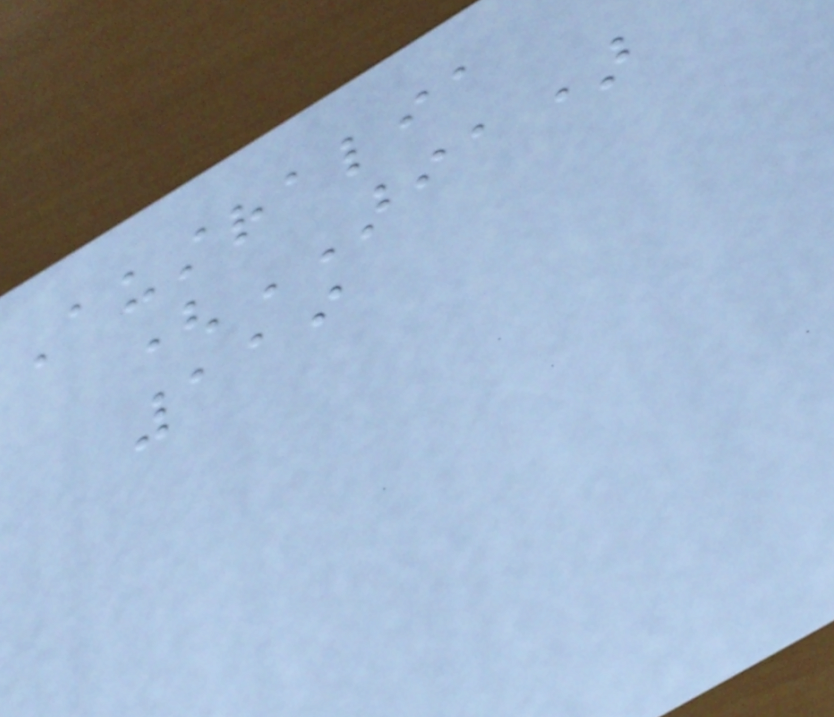Australia
(ARIA)
119
